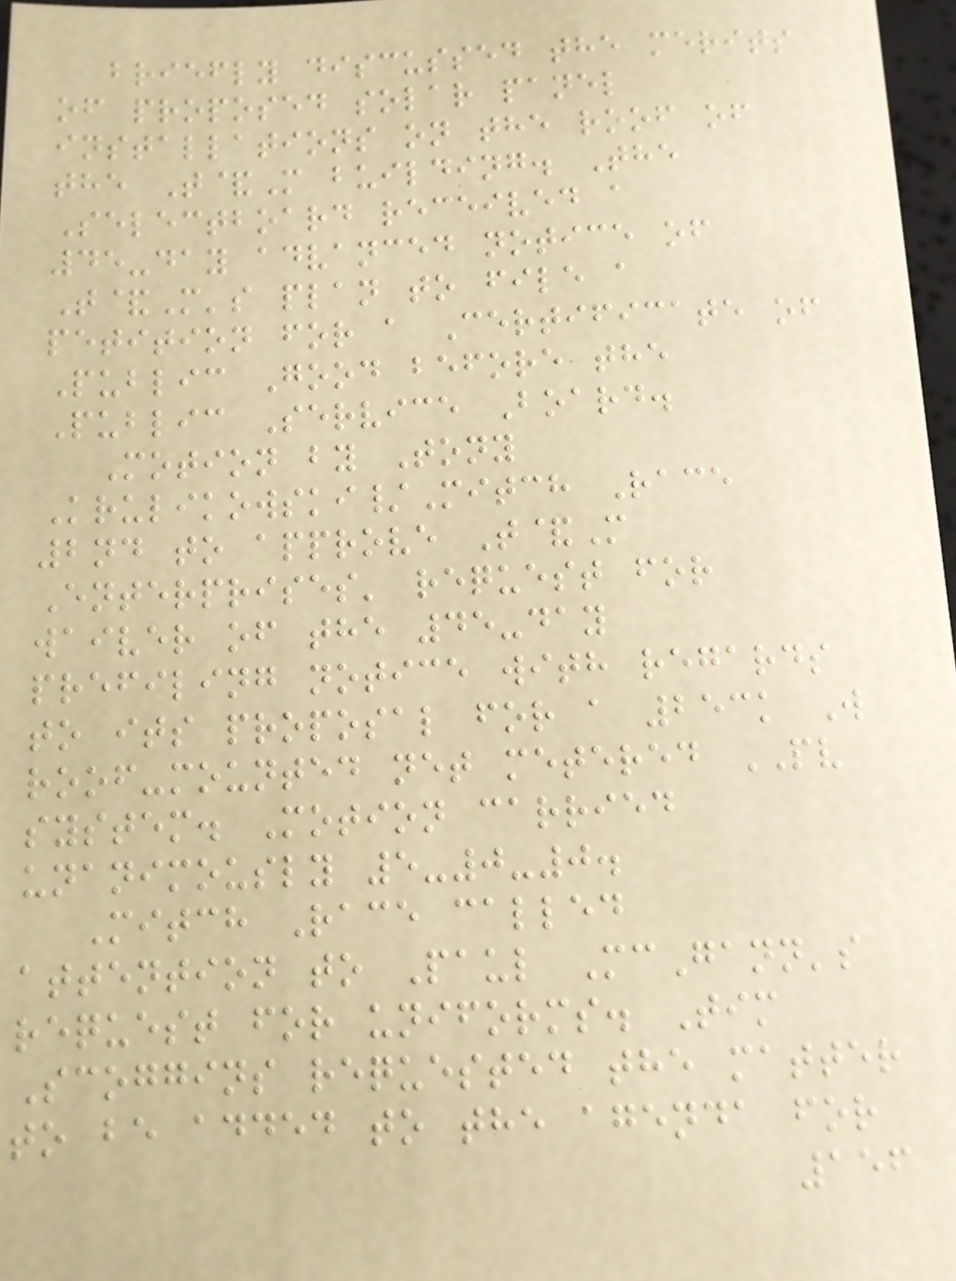briefly discussed the merits
of proposed solar panel
installations on the roof of
the T&M building. The
Selectboard received a
45-day advanced notice of
T&M's plan to file a
petition for a Certificate of
Public Good before the
Public Service Board.
Motion by Tony
Krulikowski/Mitch Race
2nd to approve T&M
Enterprises' request for
waiver of the 45-day
prefiling notice with regards
to its proposal for a 253k W
roof-mounted net metered PV
system. Motion carried
unanimously 5-0-0.
Mitch Race called
attention to Paul McGann's
request for uniforms. Tim
Scoggins requested the matter
to be added to the agenda for
156
